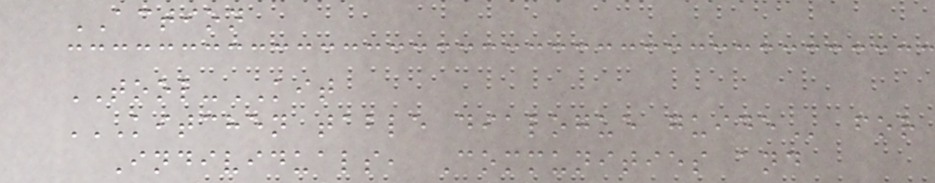ACTION
TOOL-KIT
KITCHEN TABLE DIALOGUE GUIDE for
Individuals, Communities and
